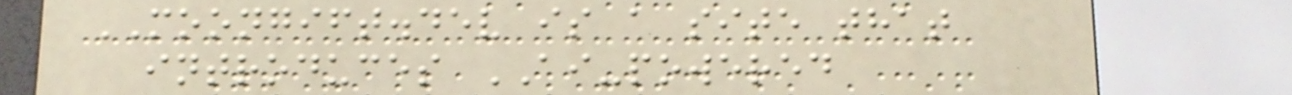MOONGIFT.dev is a site that
introduces AI-powered
